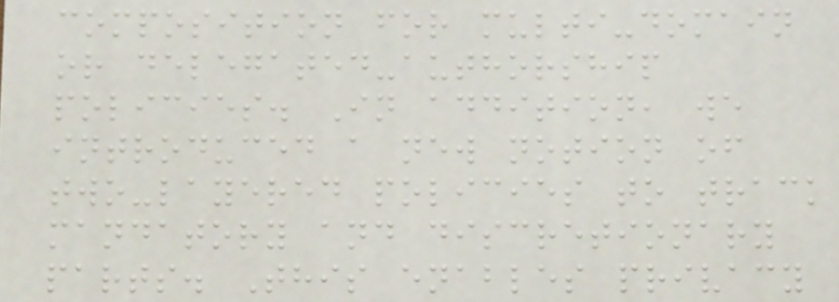composition for multi-domain
or delegated-authorship
policies. In addition, we
introduced a new notion of
two-layered policies to track
mandatory and discretionary
parts. This enables privacy
